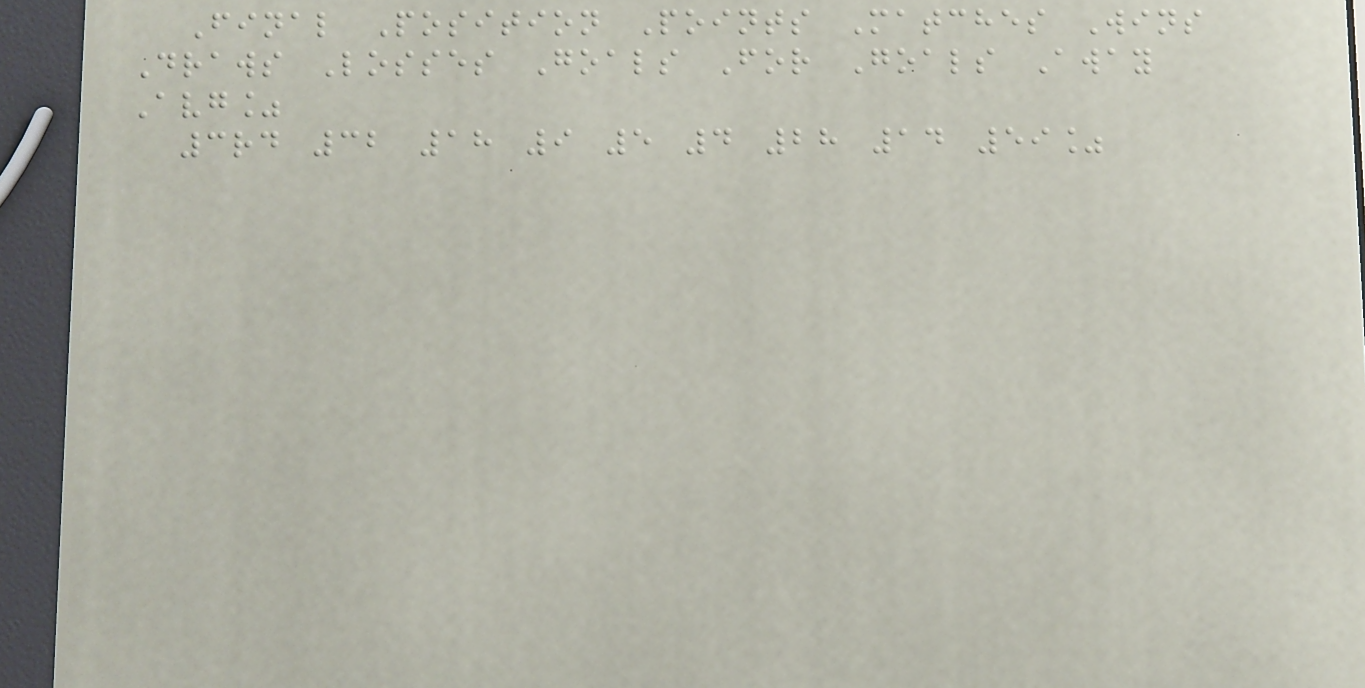Final Position Points Matches Wins
Draws Losses Goals For Goals Away
Avg%
3rd 32 18 9 5 4 28 14 59%
